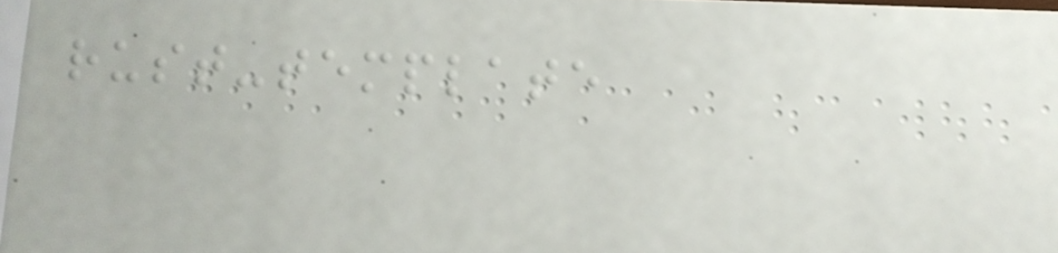rust-template
